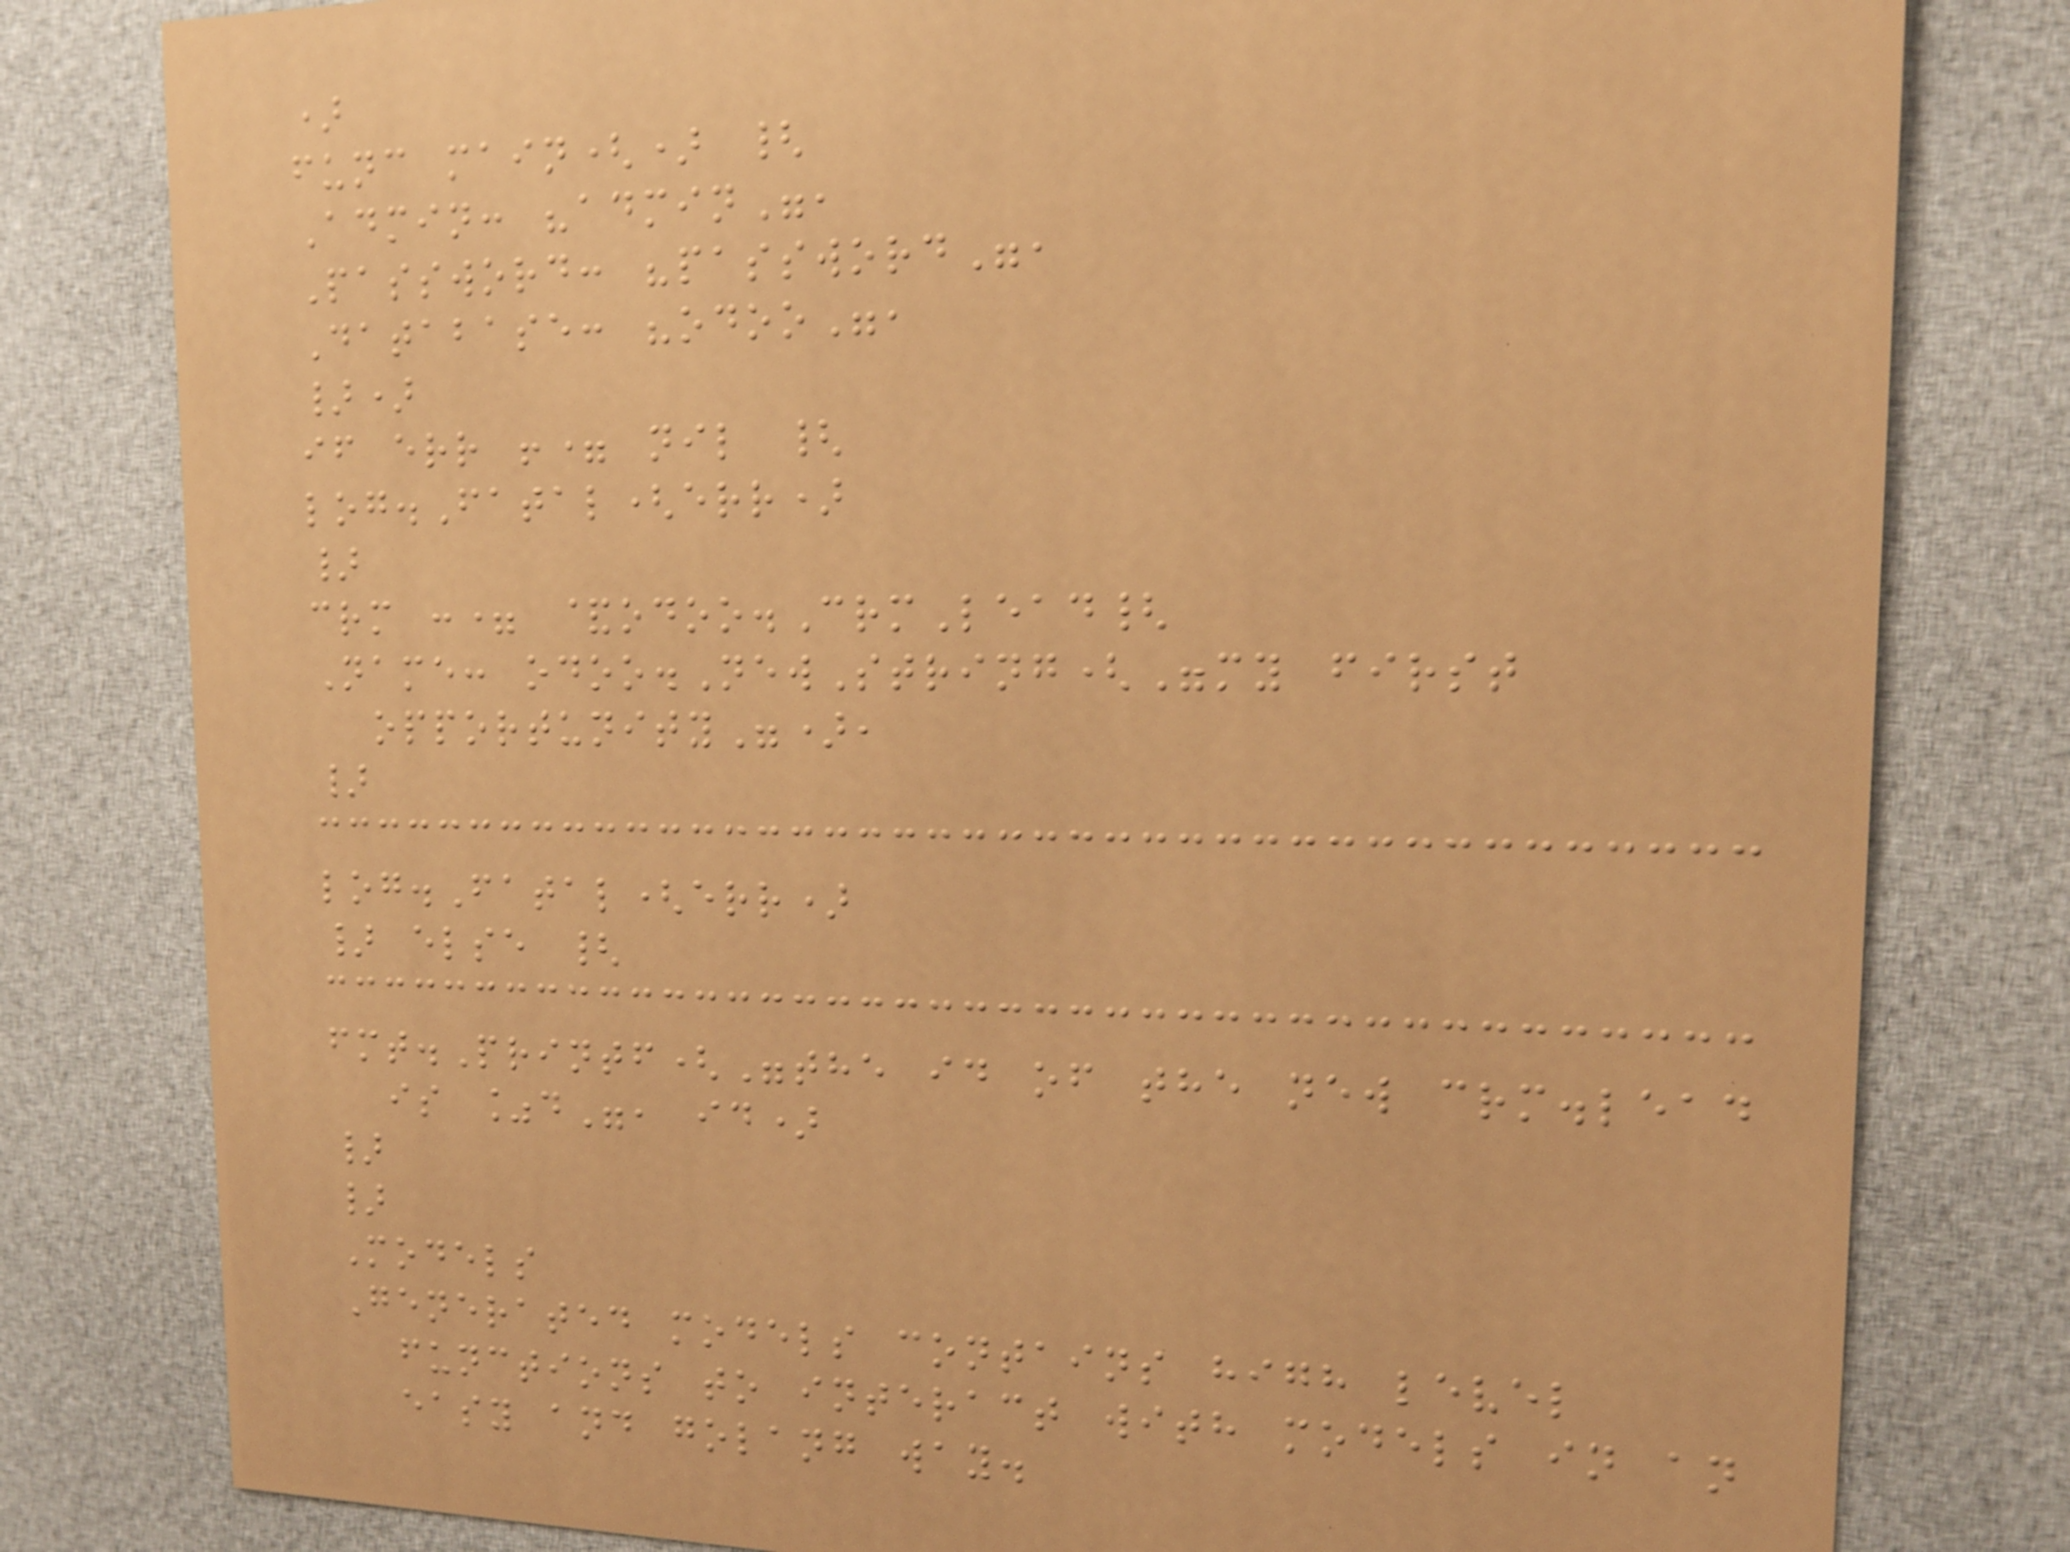)
func main() {
Admin: "admin",
Password: "password",
Database: "odoo",
})
if err != nil {
log.Fatal(err)
}
crm := &odoo.CrmLead{
Name: odoo.NewString("my first
opportunity"),
}
log.Fatal(err)
} else {
fmt.Printf("the id of the new crm.lead
is %d", id)
}
}
Models
Generated models contains high level
functions to interact with models in an
easy and golang way.
